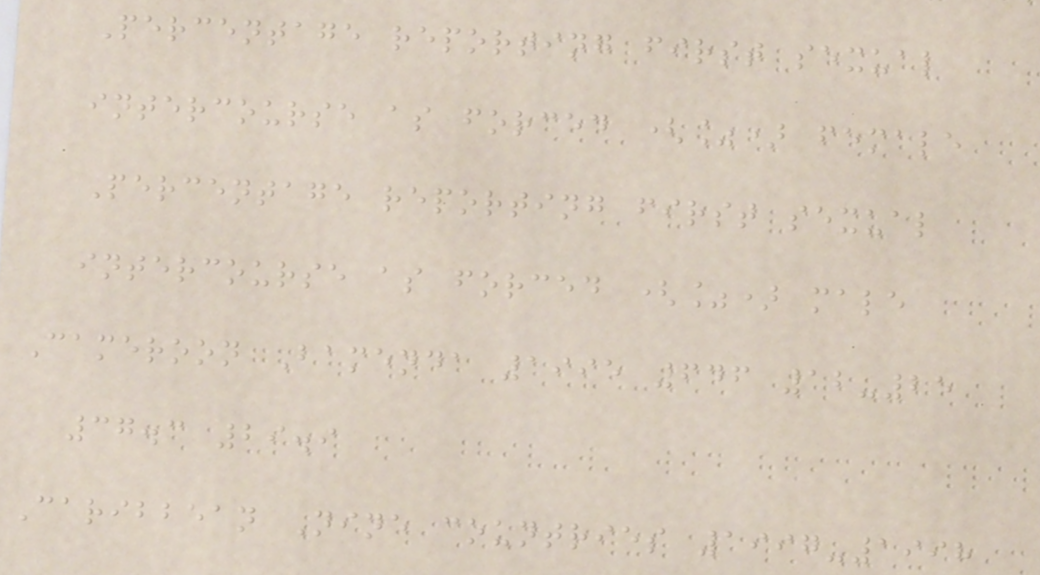Percentage reporting first sexual
intercourse as forced (%) female
Percentage reporting first sexual
intercourse as forced (%) male
Cameroon Bamenda 1995 646 12-25
37.3 29.9
Caribbean Nine countries 1997-1998
